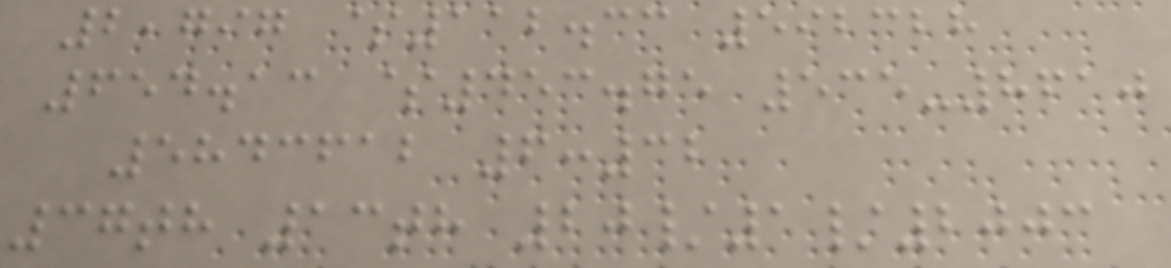2,797 $112.33 592328
654.13 $453.75 535-8610
5843612 6:32
37th 13th 20/1/2003
